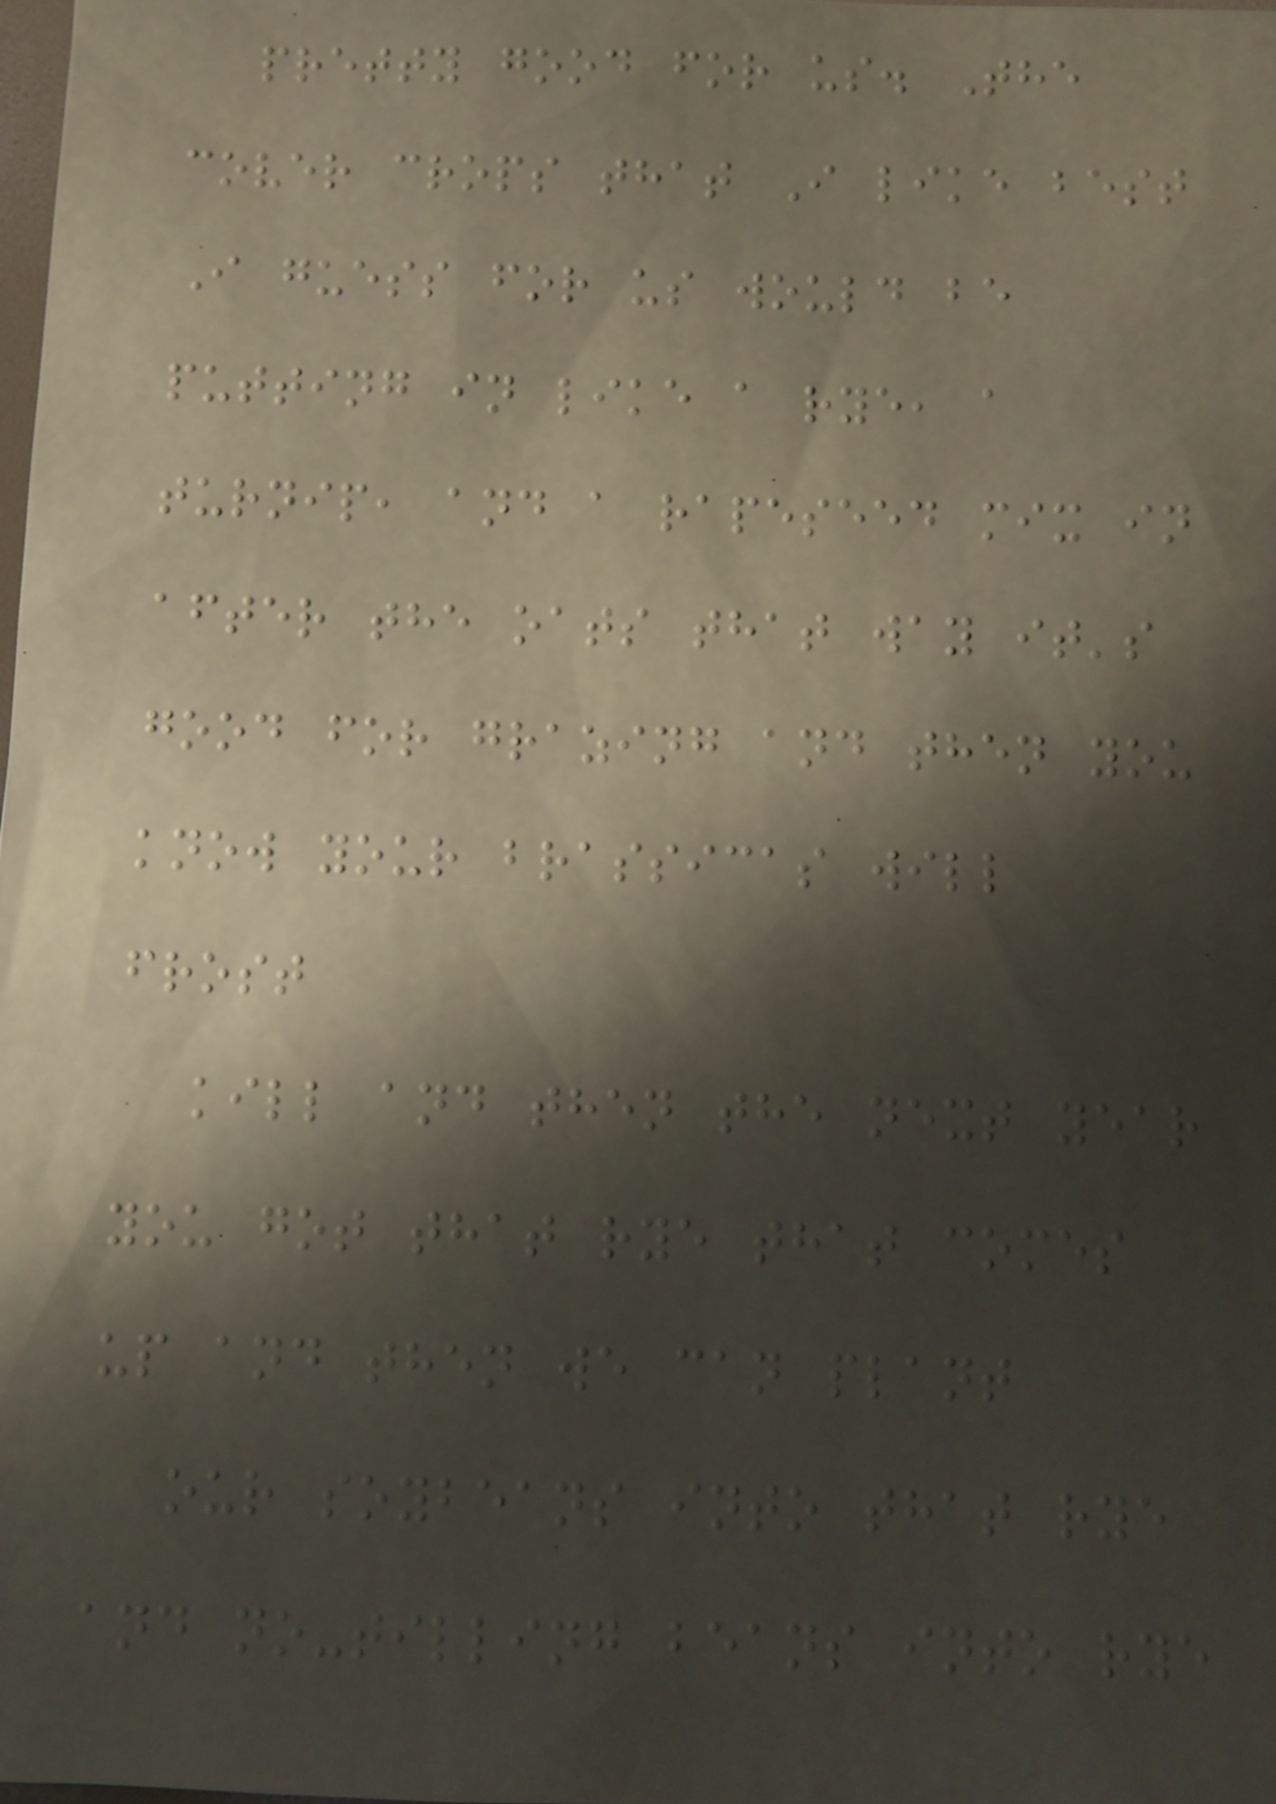pretty good for us. The
cover crops that I like best
I guess for us would be
putting in like a rye, a
turnip, and a rapeseed mix in
after the oats that way it's
good for grazing and then you
know your brassicas will
frost
kill and then the next year
you got that rye that comes
up and then we can plant
our soybeans into that rye
and no-tilling beans into rye
